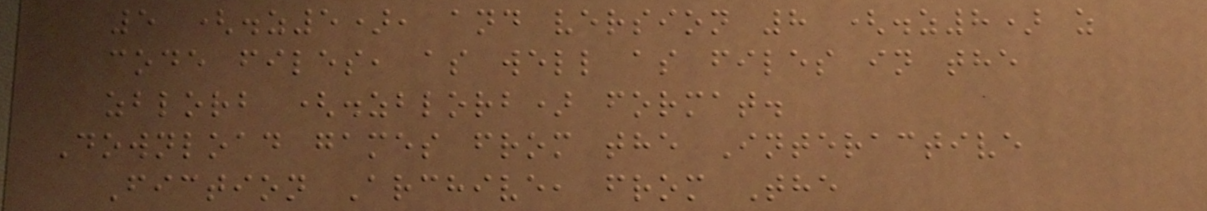5 (.z5), and version 8 (.z8) z
code files, as well as files in the
zblorb (.zblorb) format.
Download games from the Interactive
Fiction Archive, from The
